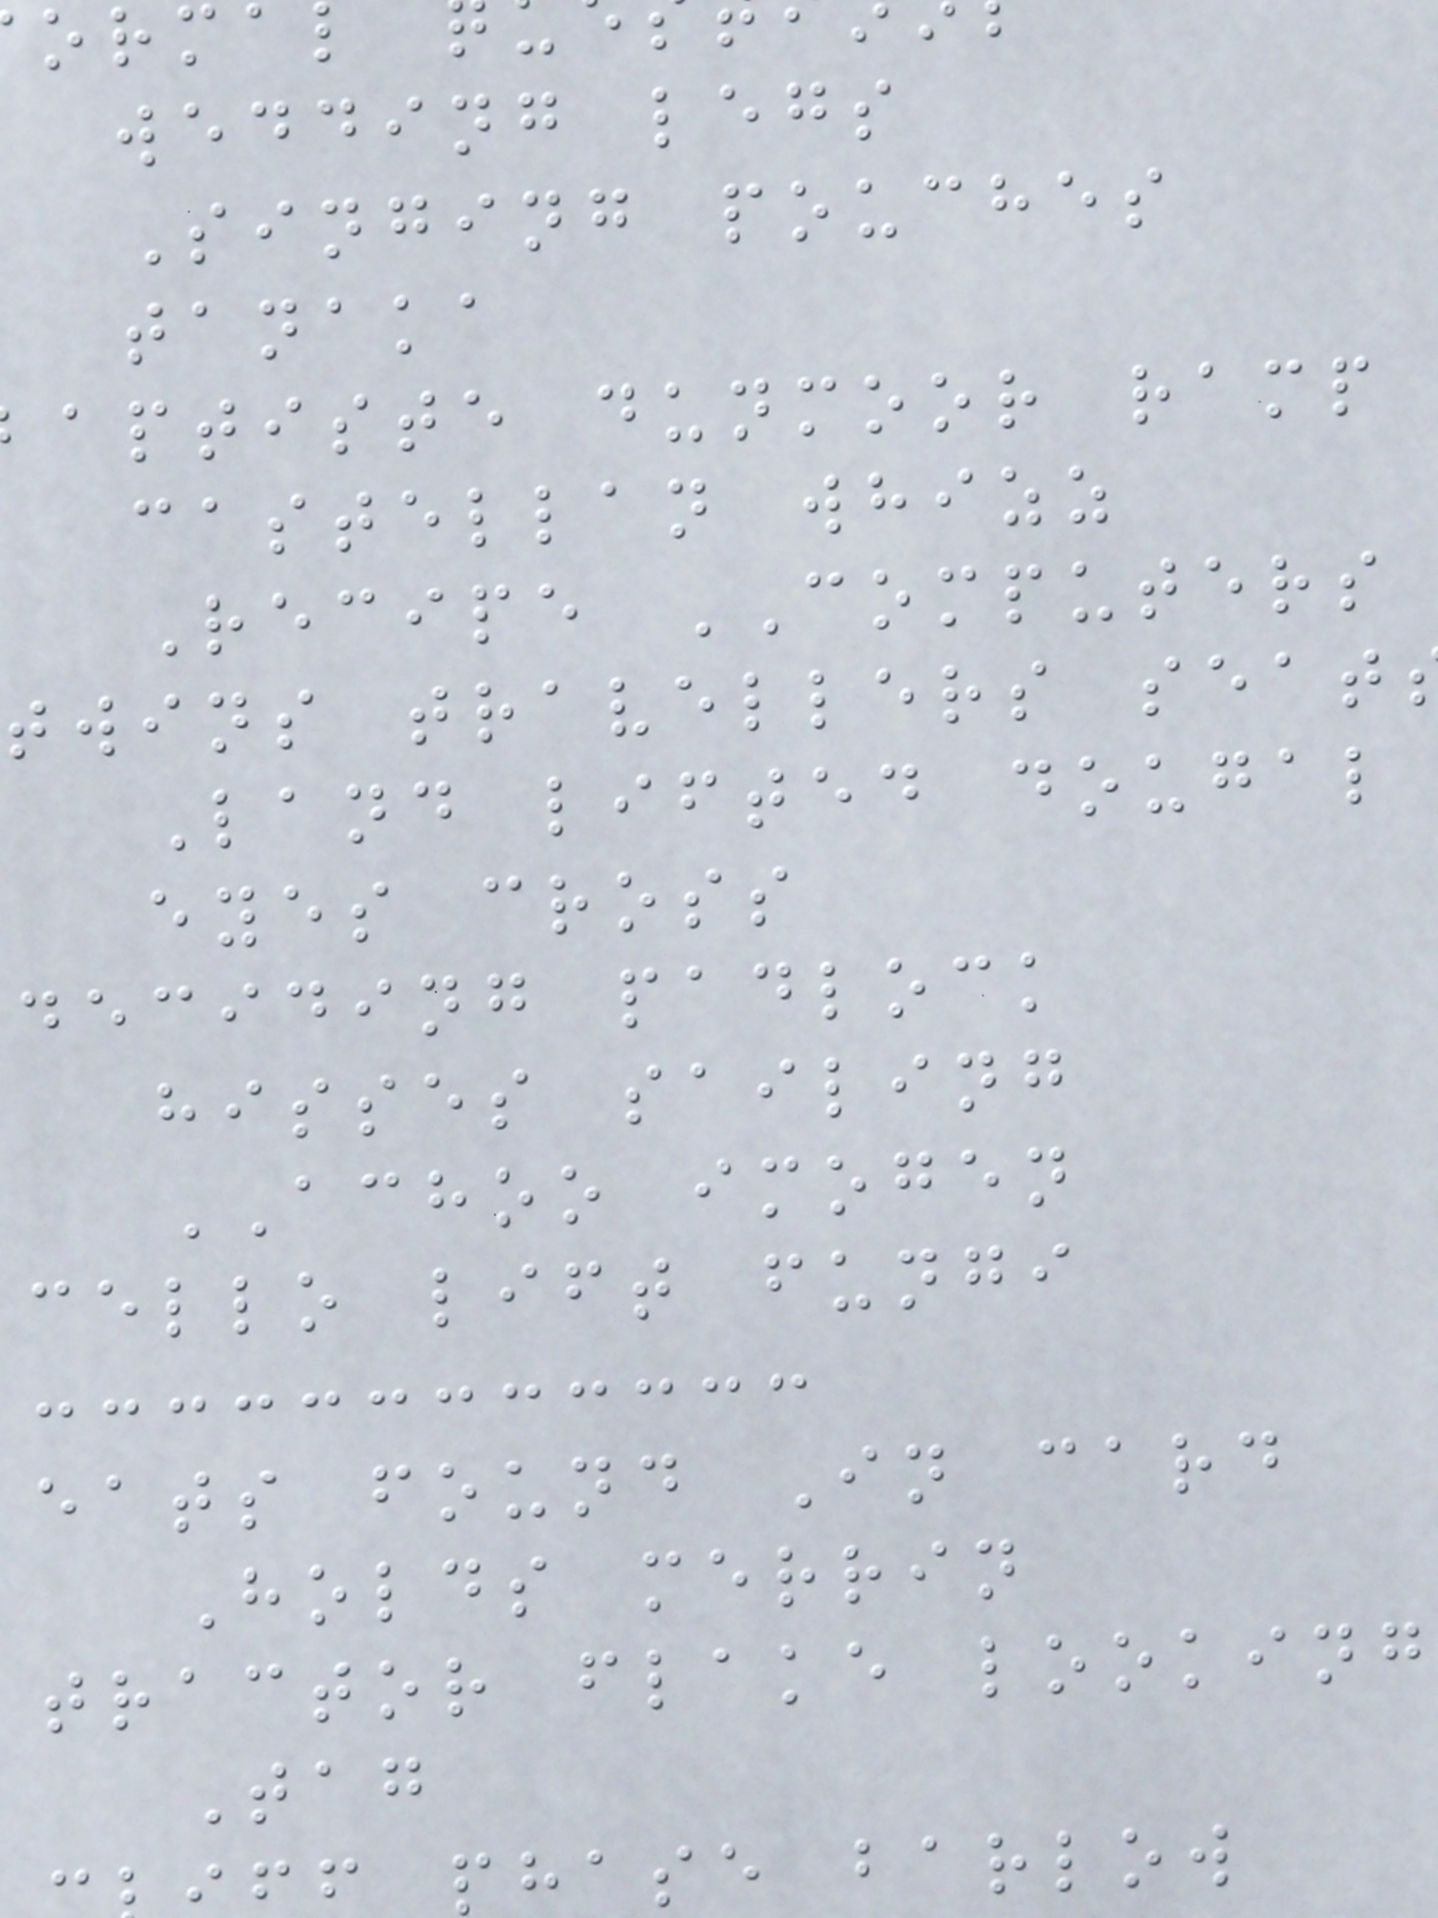wedding legs
Singing pouches
tanaka
aptiste dunmoor ramp
castellan whizz
Recipe COMPUTERS
twins travellers seat
Land lifted dougal
eyes cross
deciding padlock
hisses sailing
ACHOO imogen
cello lift fungi
eats found In card
Holds merrin
tractor flake looking
Tag
phase barlow
